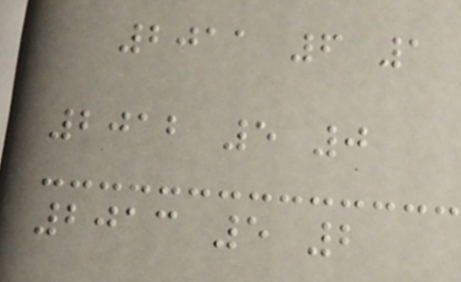2011 6 1
2012 5 0
2013 5 2
